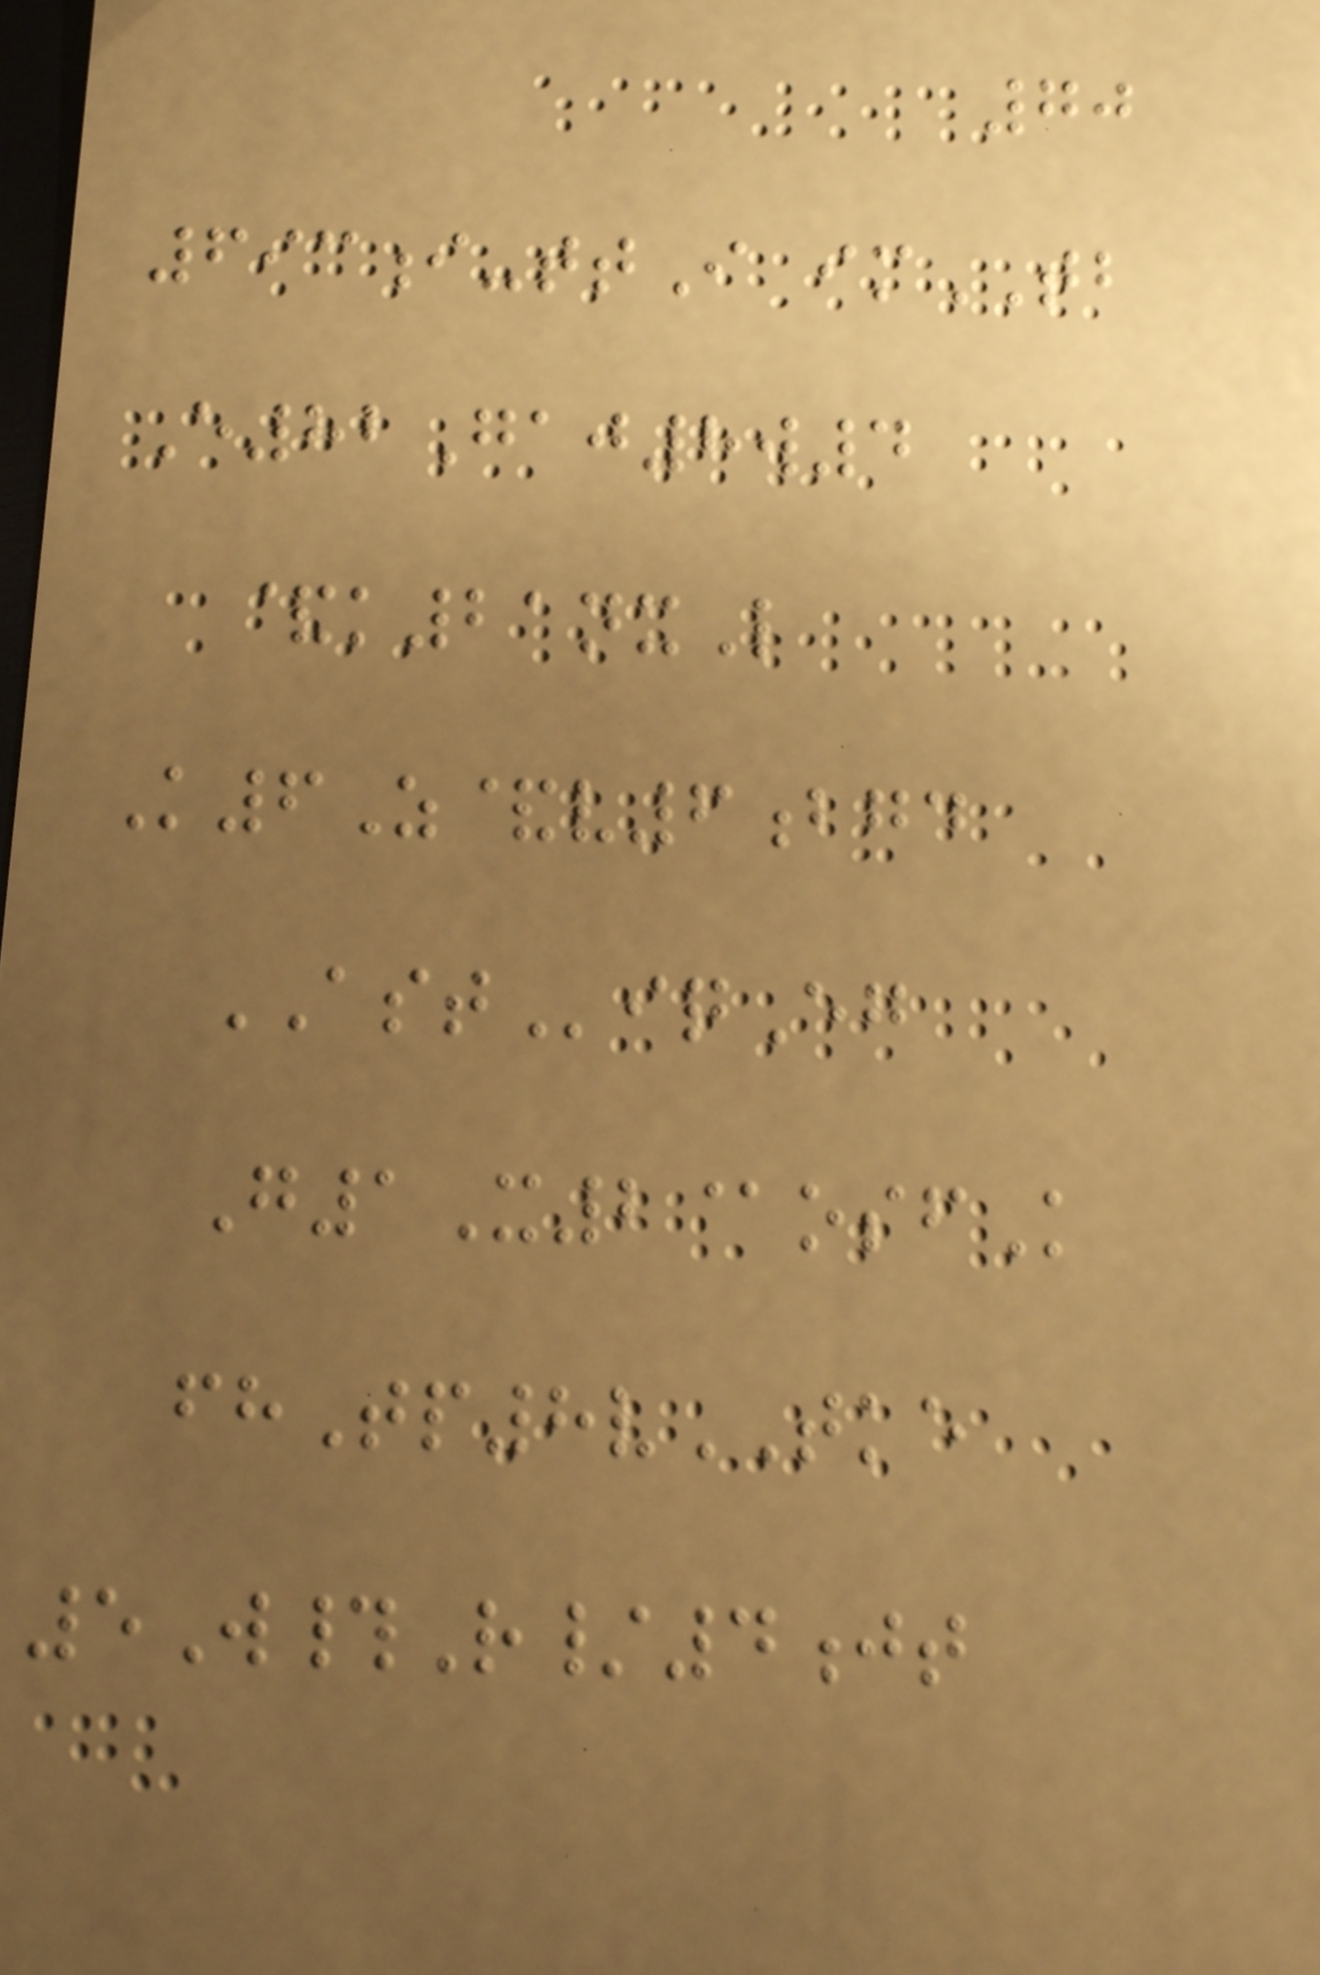70
693i-ttI imTB
E82Gaj8w4
&k21nxL
K6Z&v6bgd
ASTiqEg
G1X2@osfK
fhTp8vTKE
5W#R/4jt
